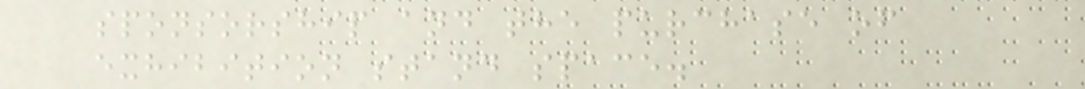sponsorship and the purchase of
exhibition stand space.
